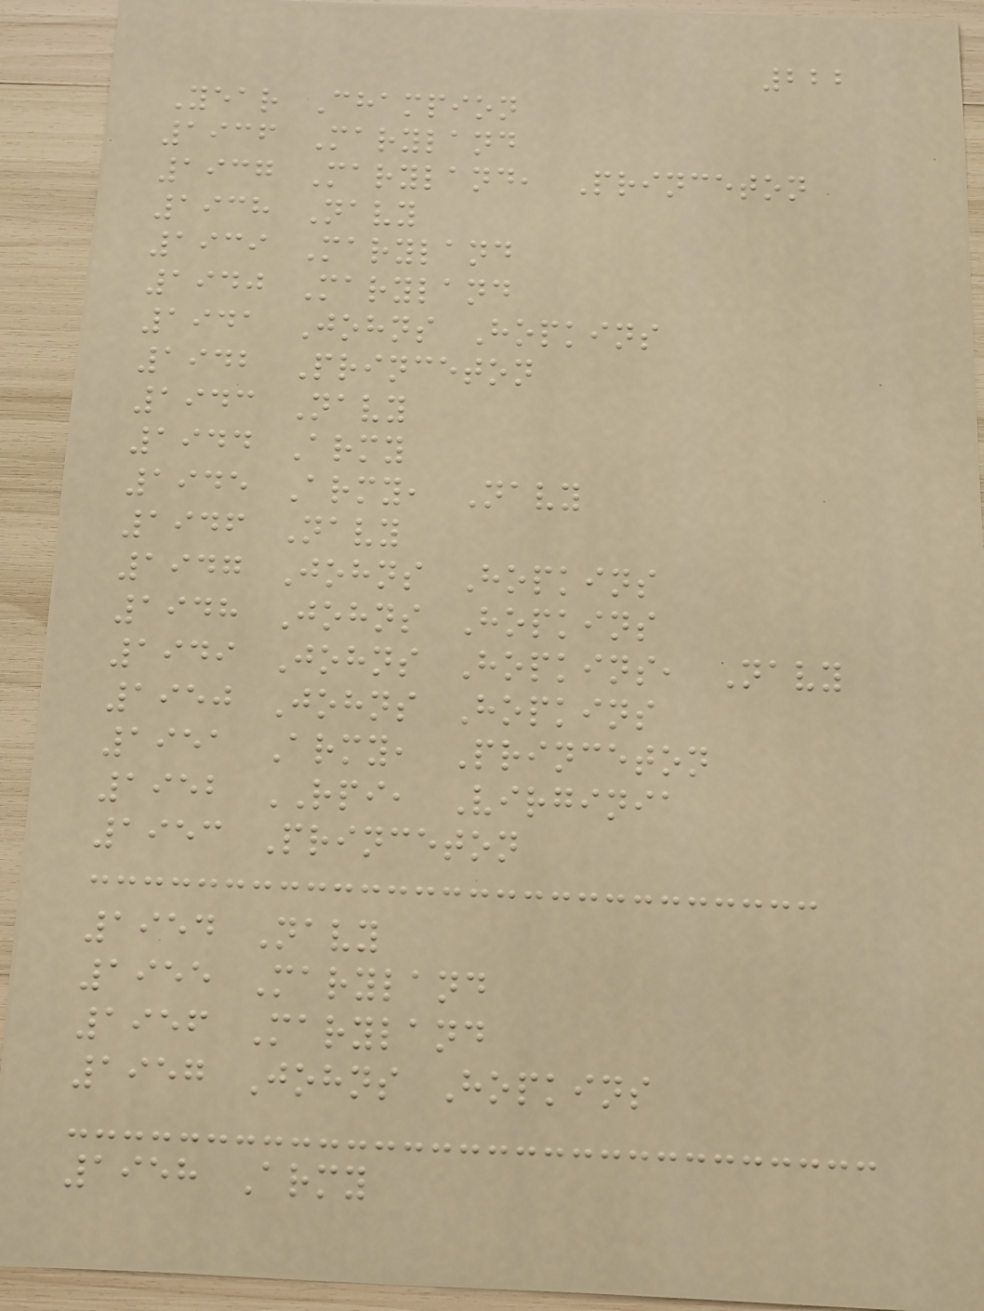222
Year Champion
1936 Maryland
1937 Maryland, Princeton
1938 Navy
1939 Maryland
1940 Maryland
1941 Johns Hopkins
1942 Princeton
1943 Navy
1944 Army
1945 Army, Navy
1946 Navy
1947 Johns Hopkins
1948 Johns Hopkins
1949 Johns Hopkins, Navy
1950 Johns Hopkins
1951 Army, Princeton
1952 RPI, Virginia
1953 Princeton
1954 Navy
1955 Maryland
1956 Maryland
1957 Johns Hopkins
1958 Army
